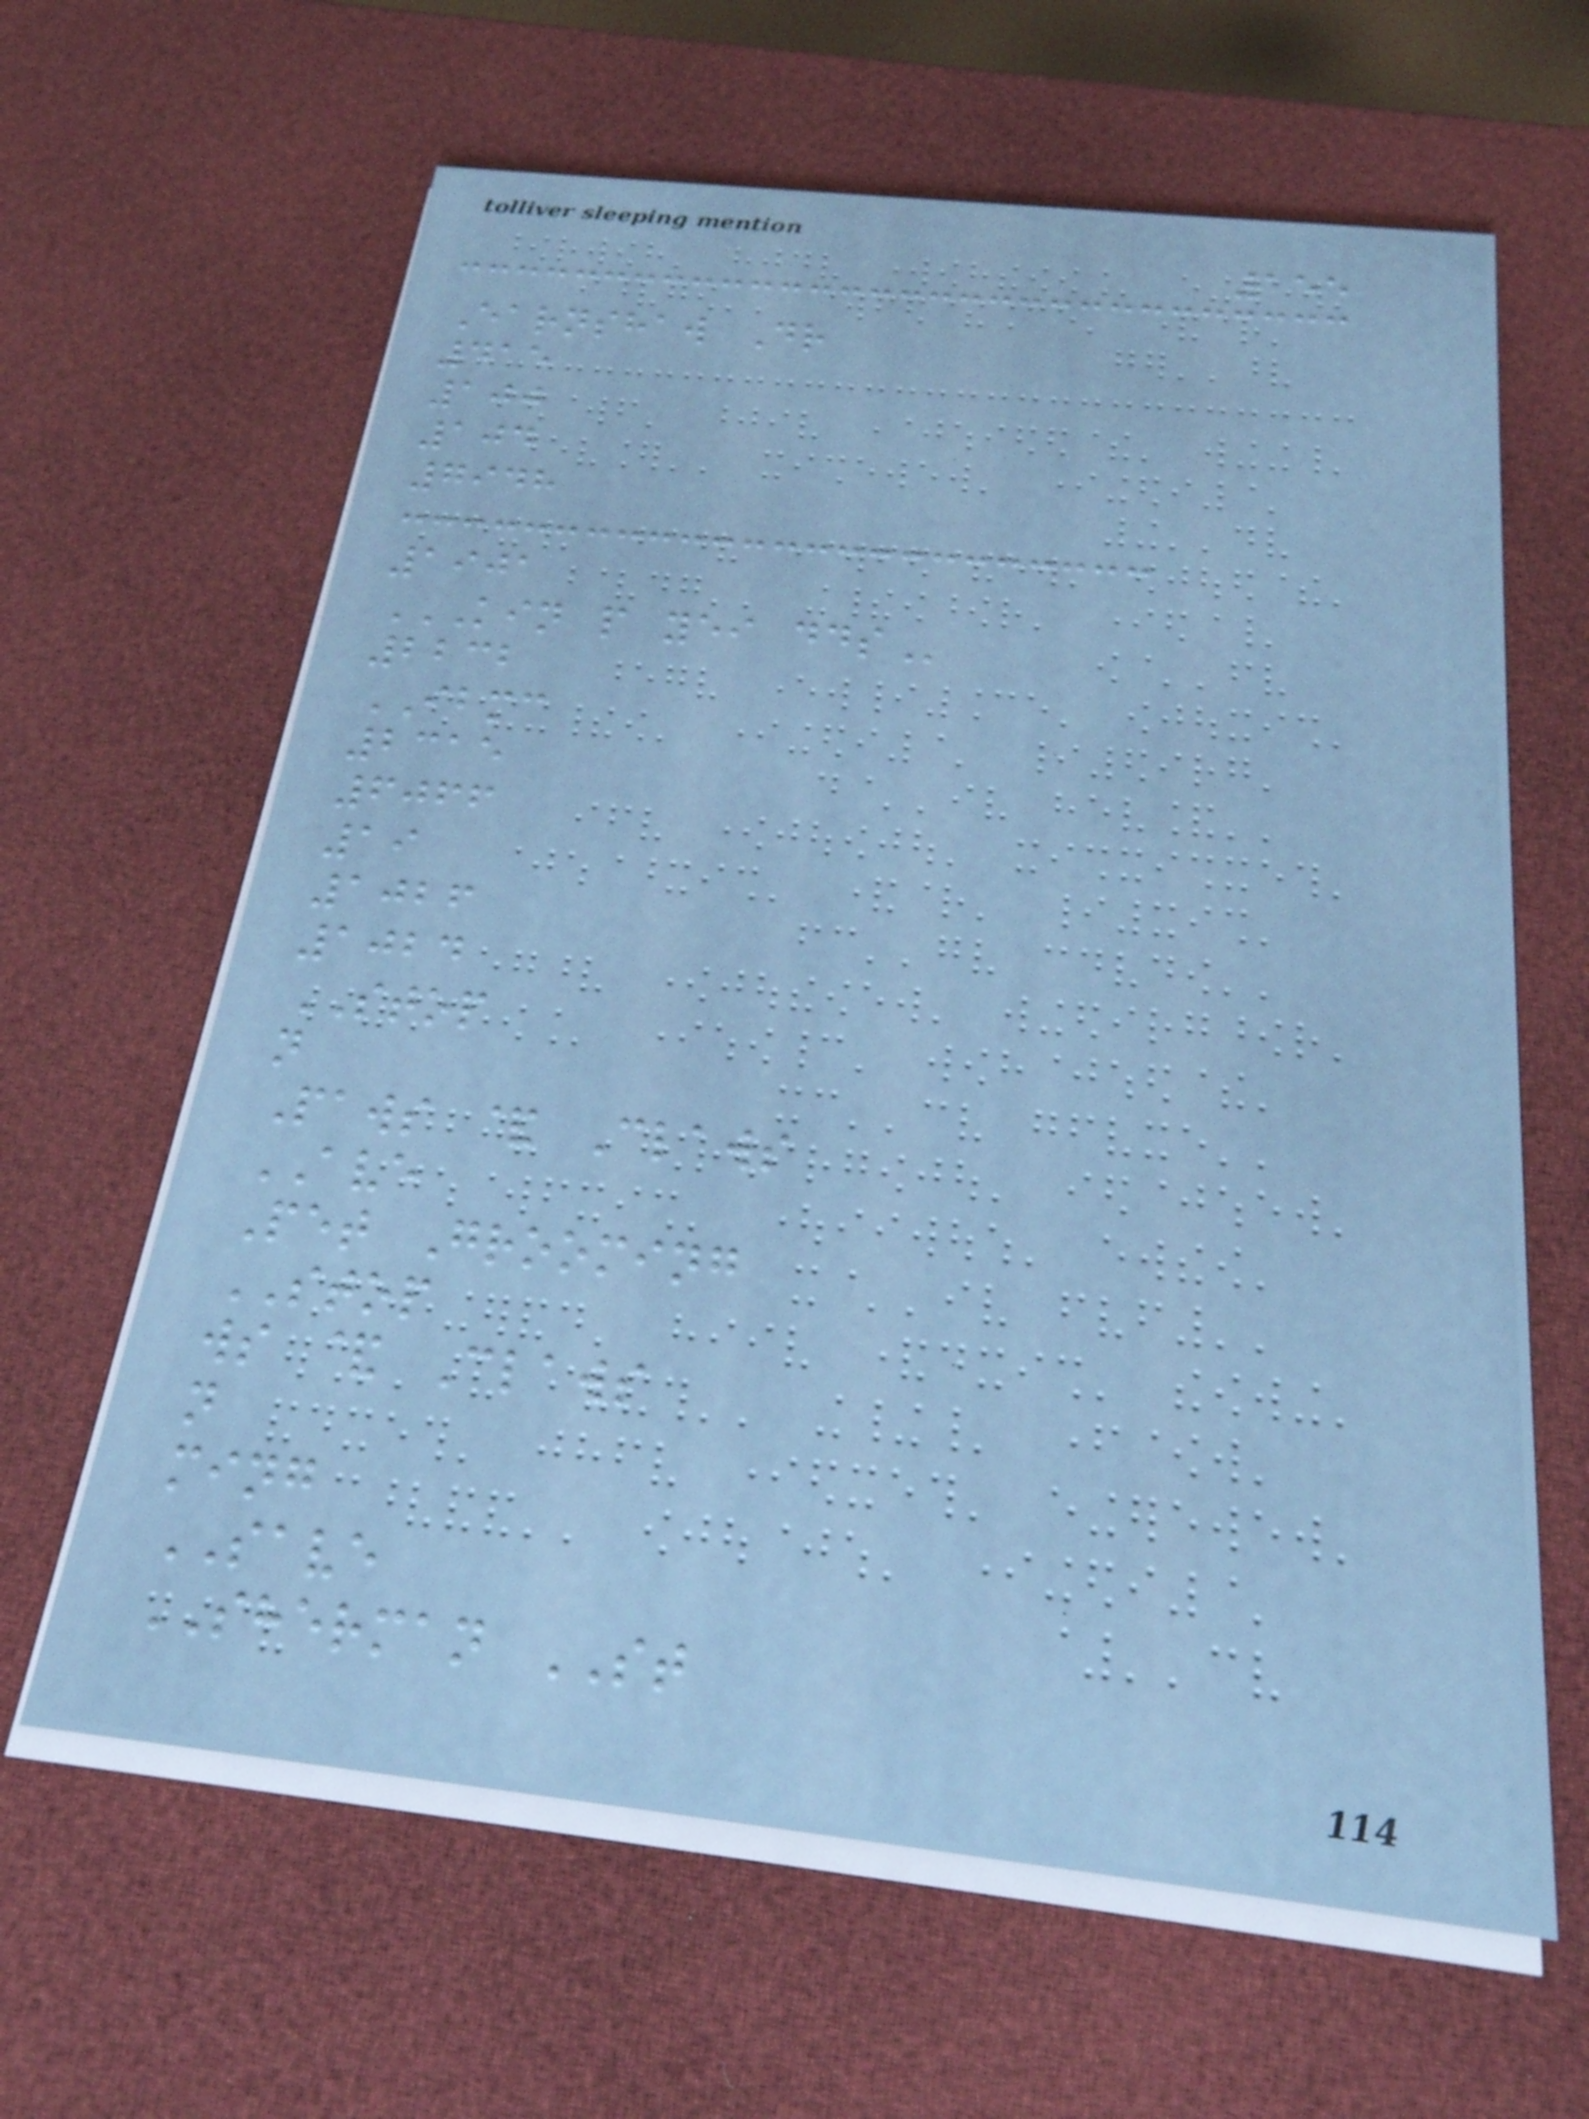155
Earnshaw Dr
415
100
104
7948
1901
KIN P YEI DDS
2232
IBMC
2315
6066
19
1026
1024
STOP
n
Paws & Claws
AVE
Pet Grooming
STOP
ws & Claws
n
ming
SAVE
SHERMAN ST
